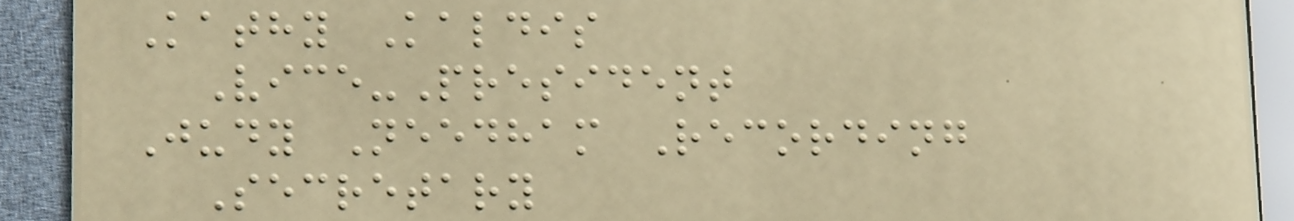Kathy Kaldis
Vice-President
Judy Needham Recording
Secretary
